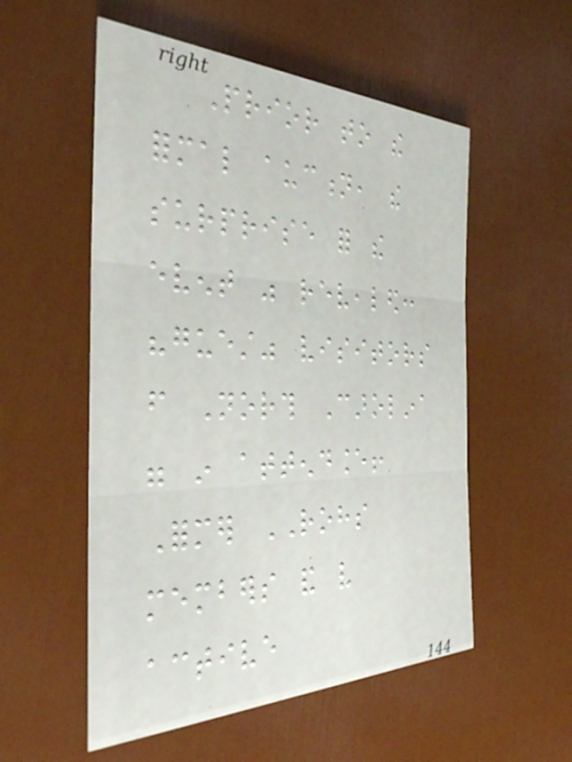Prior to the
formal auction, the
surprise for the
event was revealed:
"guest" visitors
from North Carolina
were in attendance!
Former ROHS
members and very
active
